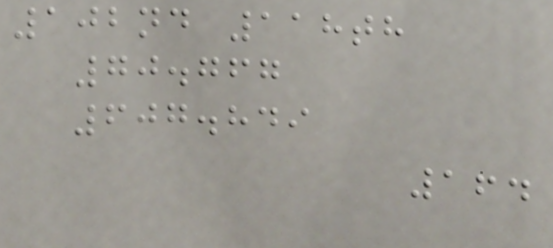102nd 118th
70.767
607.849
164
